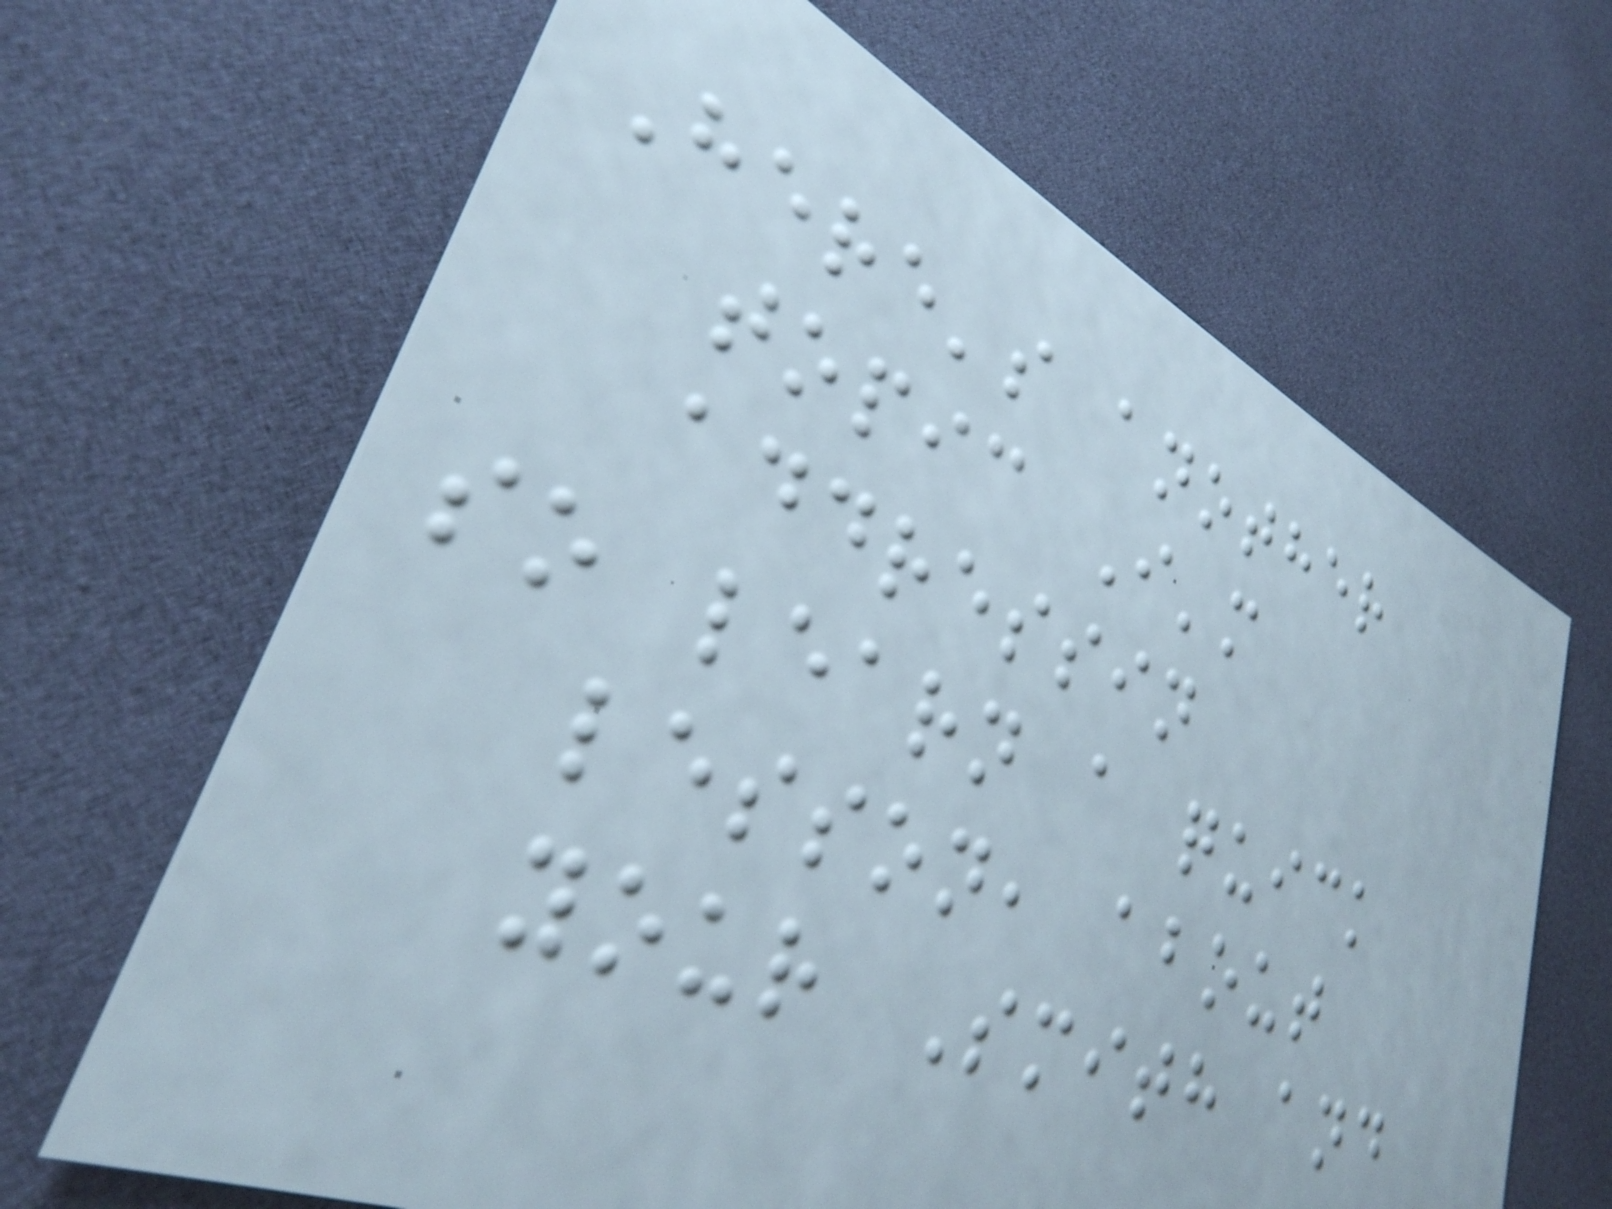Here's another
topic I'm
addressin
so learn a quick
lesson, about
your Smith and
